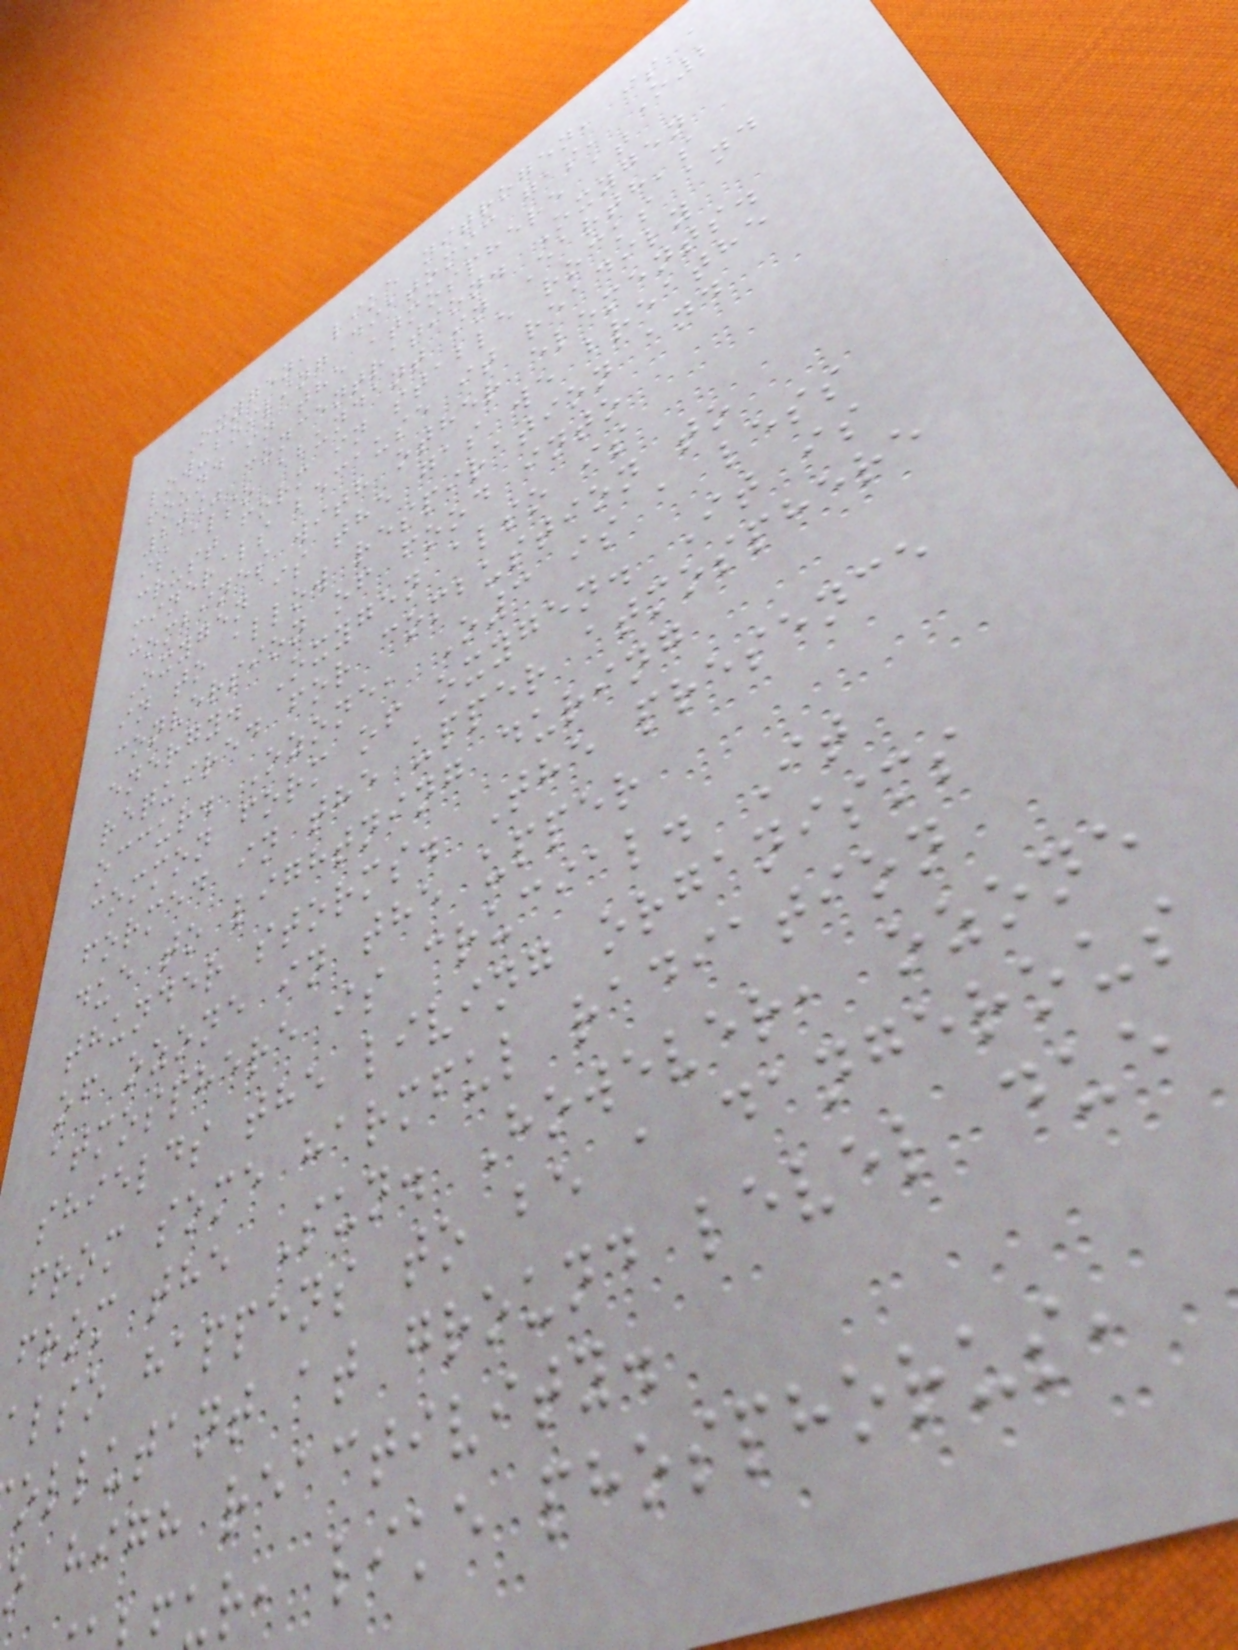Oxygen, like nitrogen, is a
low-boiling diatomic gas, O2
found in the atmosphere at
20% concentration. Oxygen
is also abundant in Earth's
crust form in stable rocks and
minerals because it readily
combines with other elements.
Oxygen is the gas we breathe
in to allow respiration and
conversion of food into
energy. Oxygen also is
required for combustion to
occur. Ozone, O3 is a less
common form of oxygen. It is
formed in the upper atmosphere
due to lightning during
thunder storms. The presence
of ozone in the upper
atmosphere is crucial. It
shields the living organisms
from some harmful radiation
from the Sun. However, ozone
also happens to be a dangerous
ollutant at ground level due
o high reactivity.
ur, like phosphorus,
